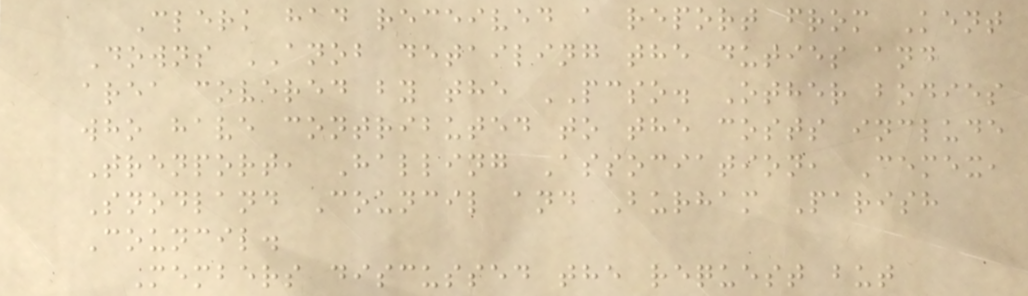Clerk had received a report from Kent
Downs ANOB detailing the duties and
area covered by the PCSO. Other bodies
who have contributed to the costs include
Trenport, Halling Association, Cemex,
Snodland Council and Burham Parish
Council.
Members discussed the request but
